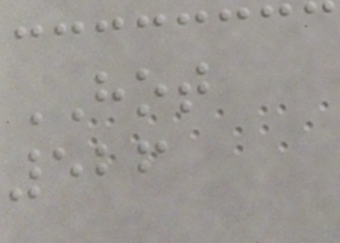HOT
526
